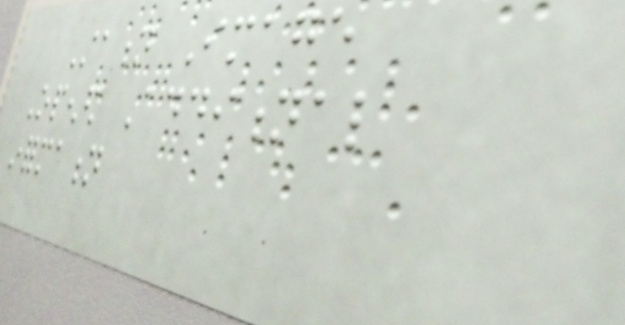Station Image
Opened Additional
information
